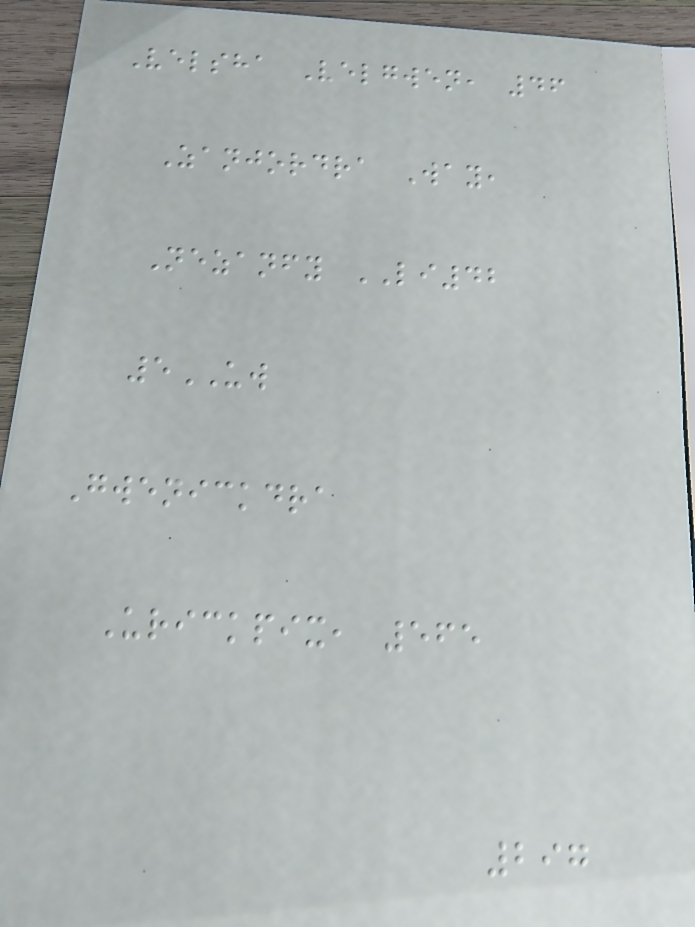Velsha Velgwen, 46
Zanjordra Way,
Nezanfy LI42
5UW
Gwenickdra
Urickpix, 565
297
